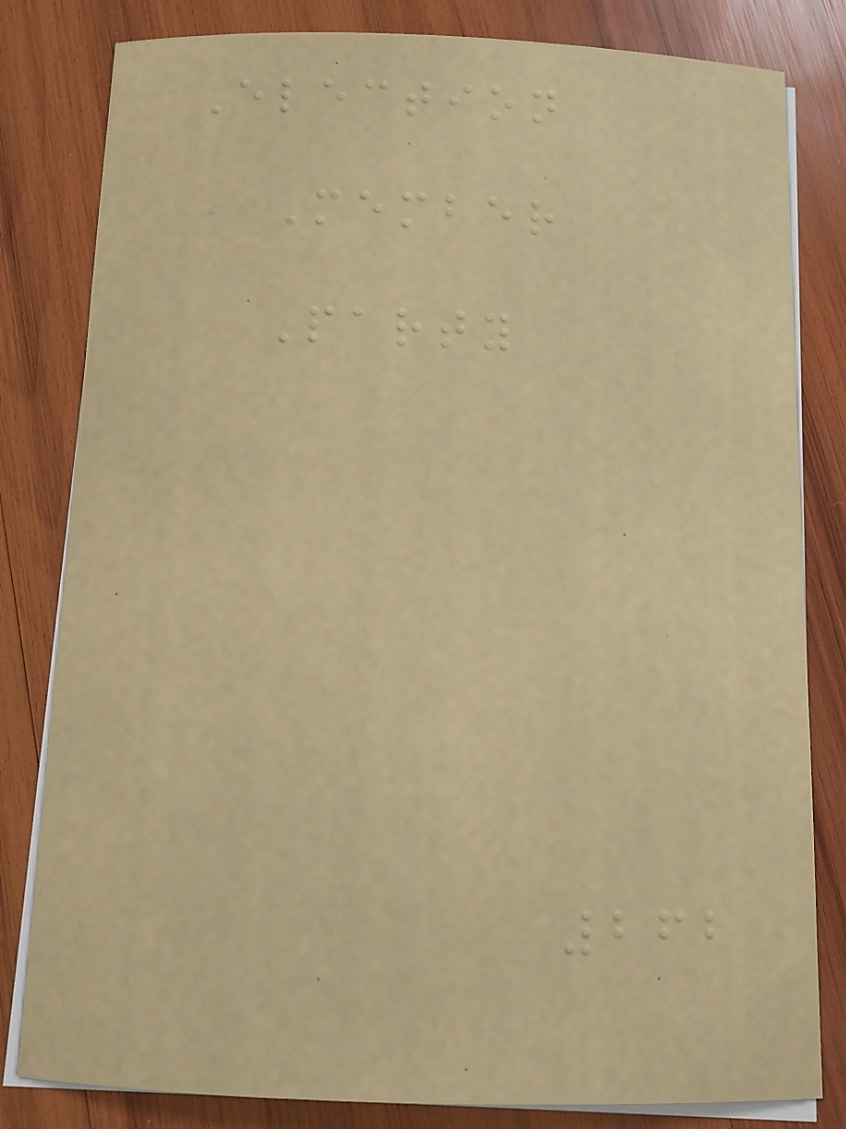Election
Member
Party
262
